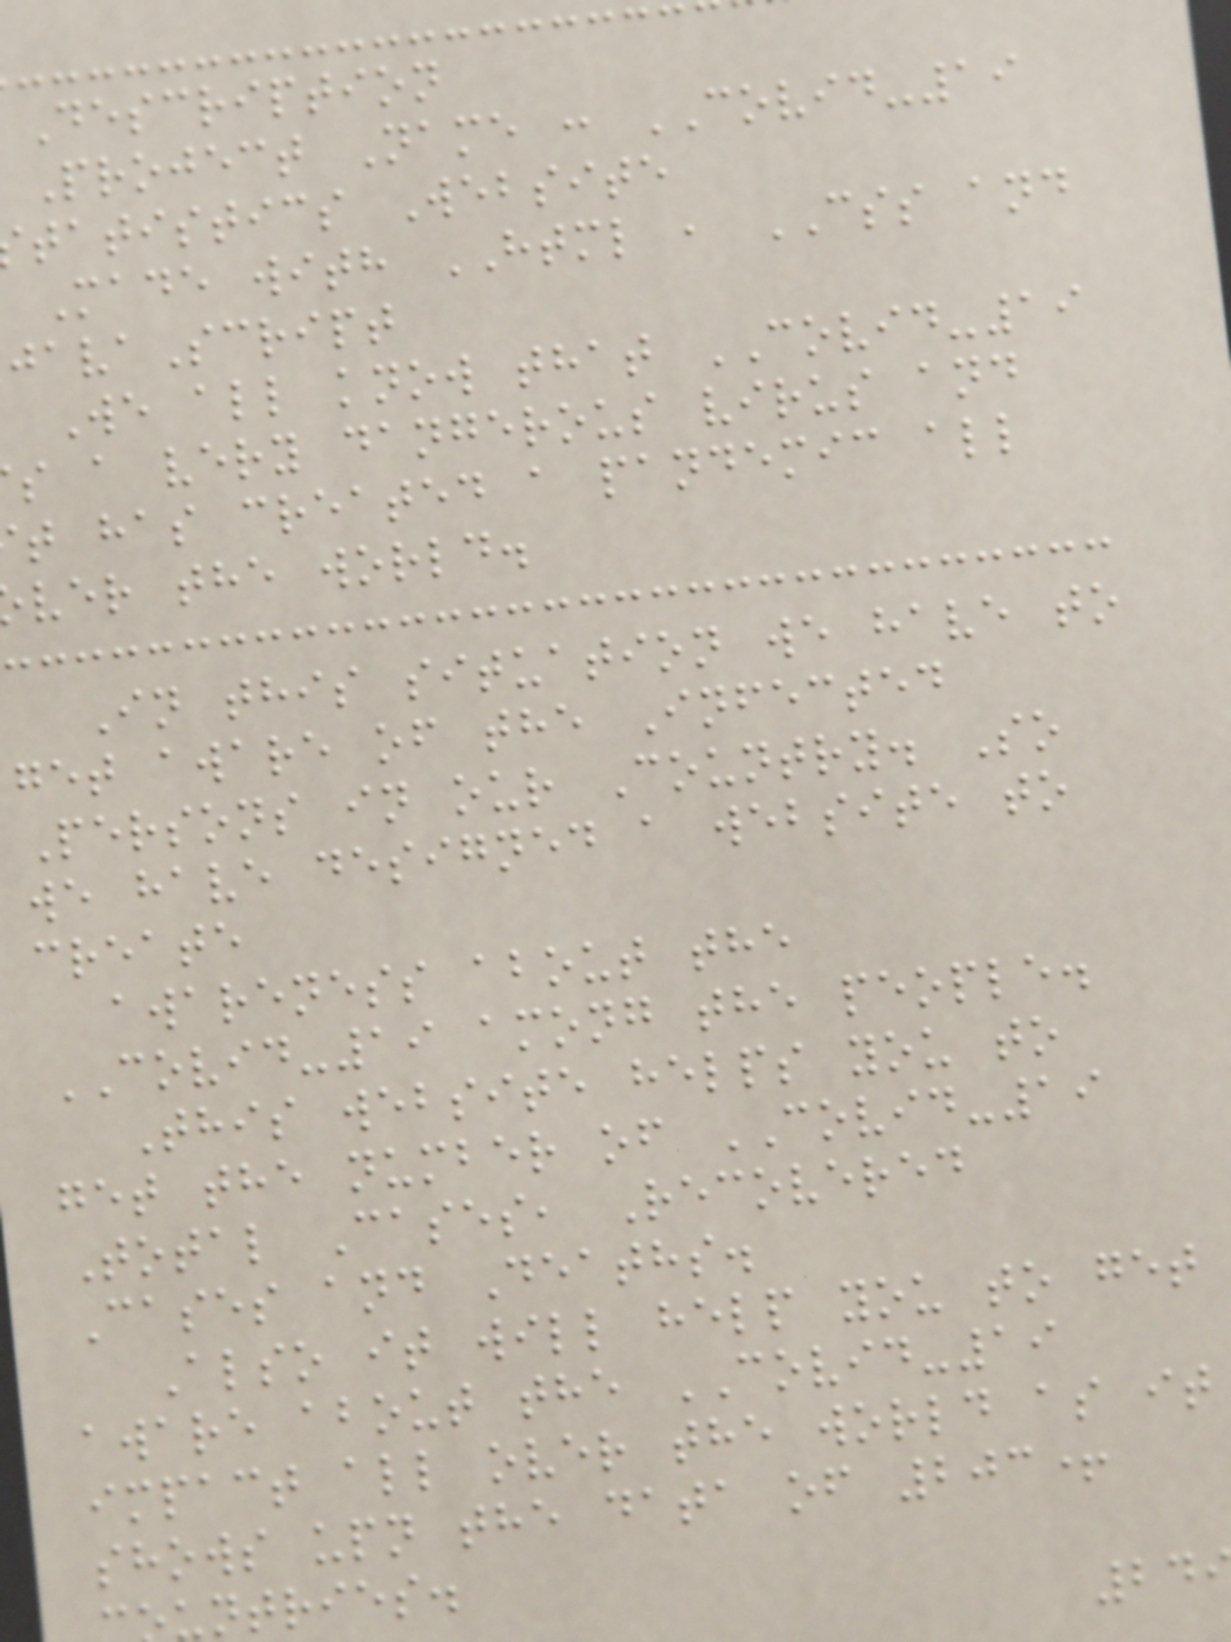Description
Project Name : COVID-19
tatistics Website
Made with HTML , CSS and
avaScript
We all know that COVID-19
s a very dangerous virus and
t has created a pandemic all
ver the world.
In this situation we have to
get aware of the Infected
Persons in our Country. So
we have designed a website to
create
awareness about the
COVID-19 among the people.
This website helps you to
get the number of COVID-19
Total Cases, Recovered
Cases and Deaths.
Also it will help you to get
aware about the COVID-19
impact all over the world as it
shows upn the data of 203+
untries.
